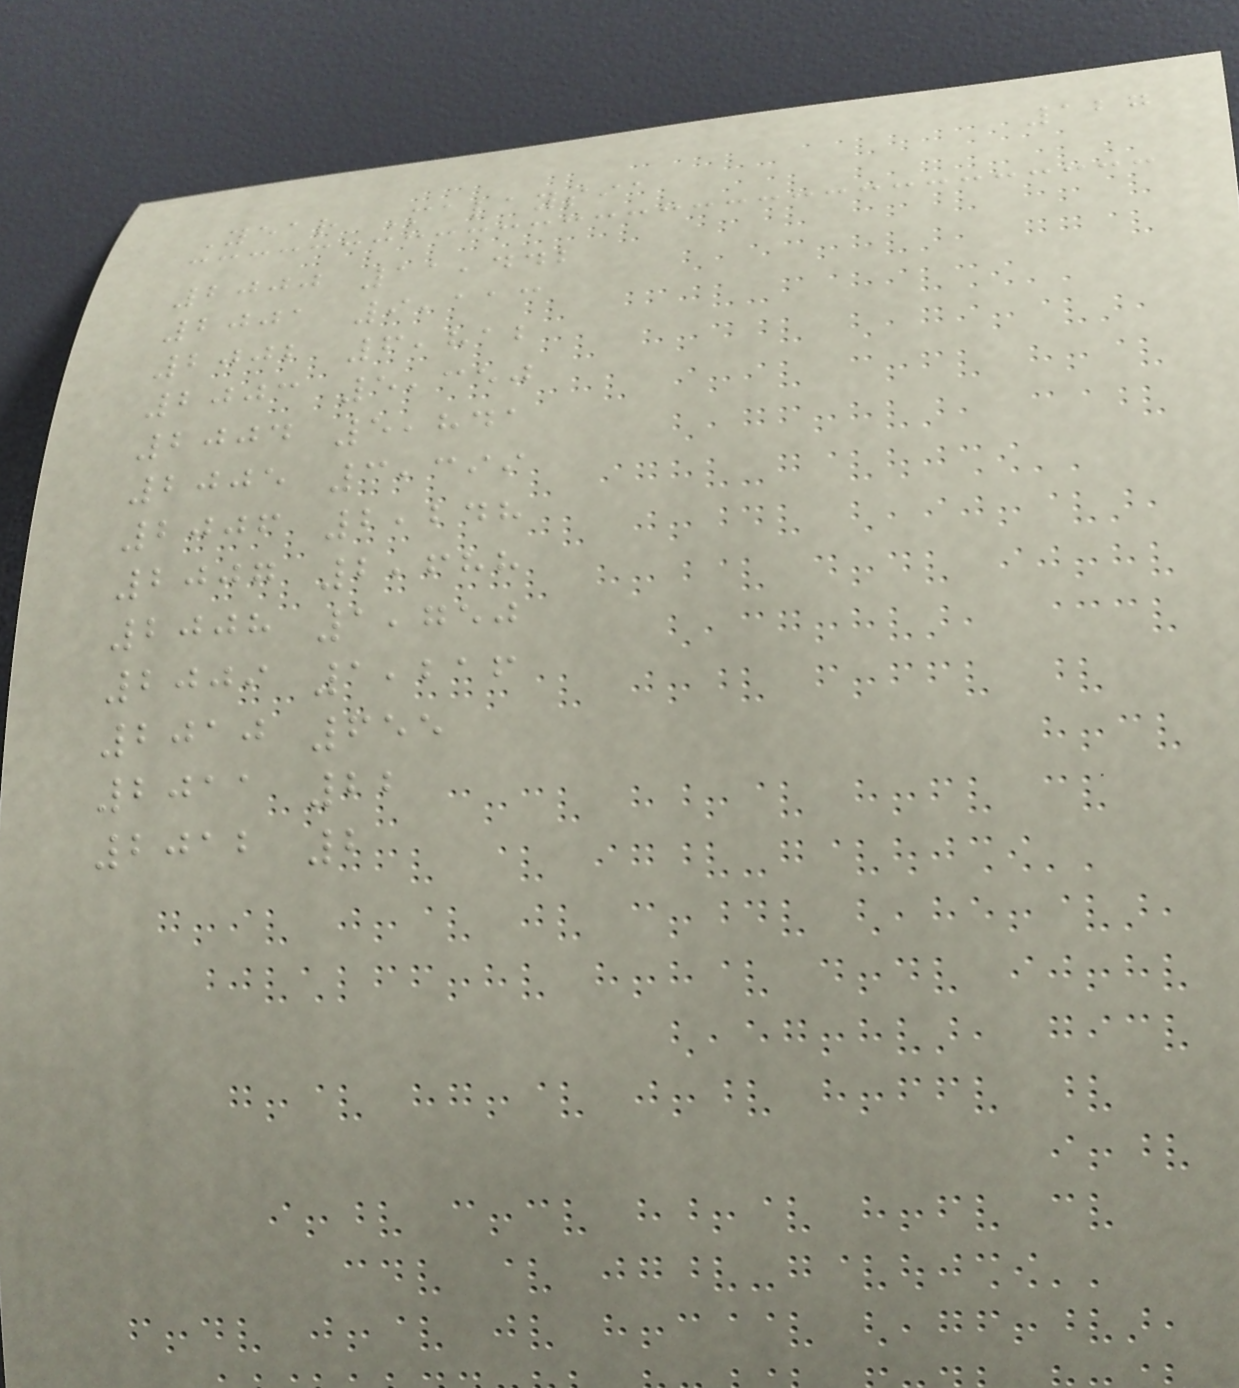127
Year Malaysia
2000 11,442
2001 9,113
2002 6,812
2003 5,350
2004 5,841
2005 3,399
2006 2,248
2007 2,688
2008 1,750
2009 1,216
2010 655
2011 22
2012 2
